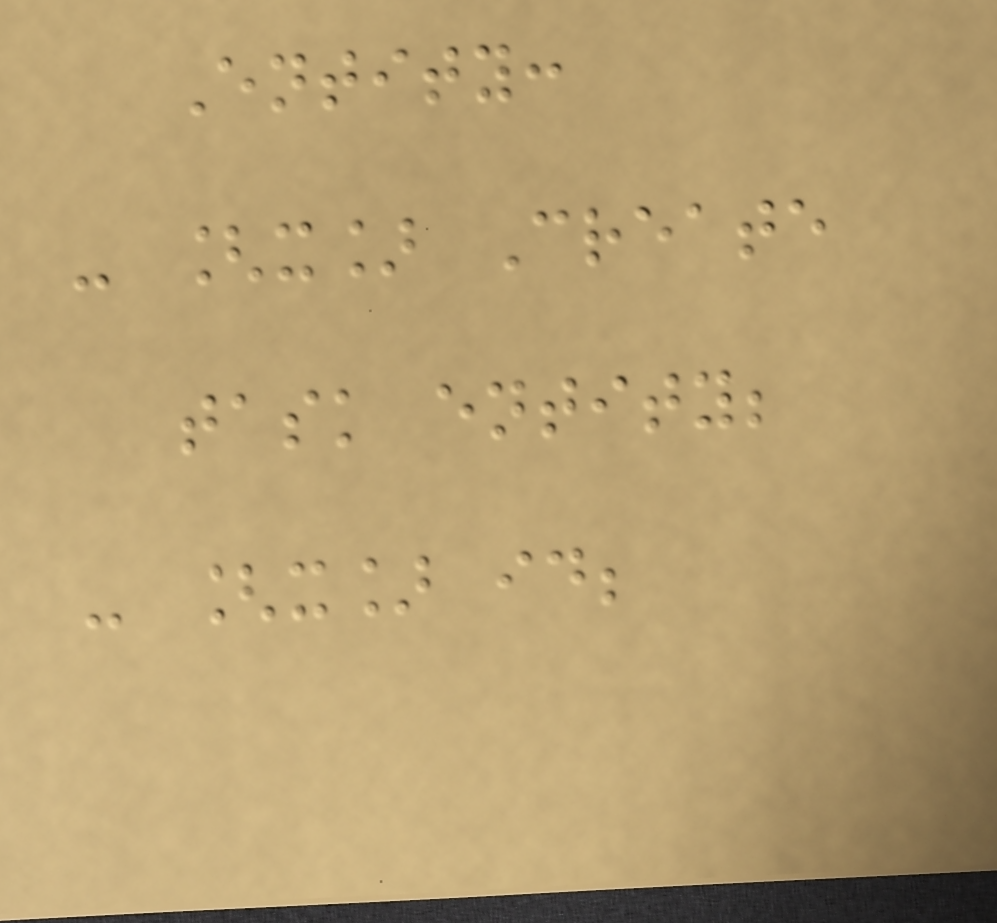Entity:
- [x] Create
task entity;
- [x] id;
